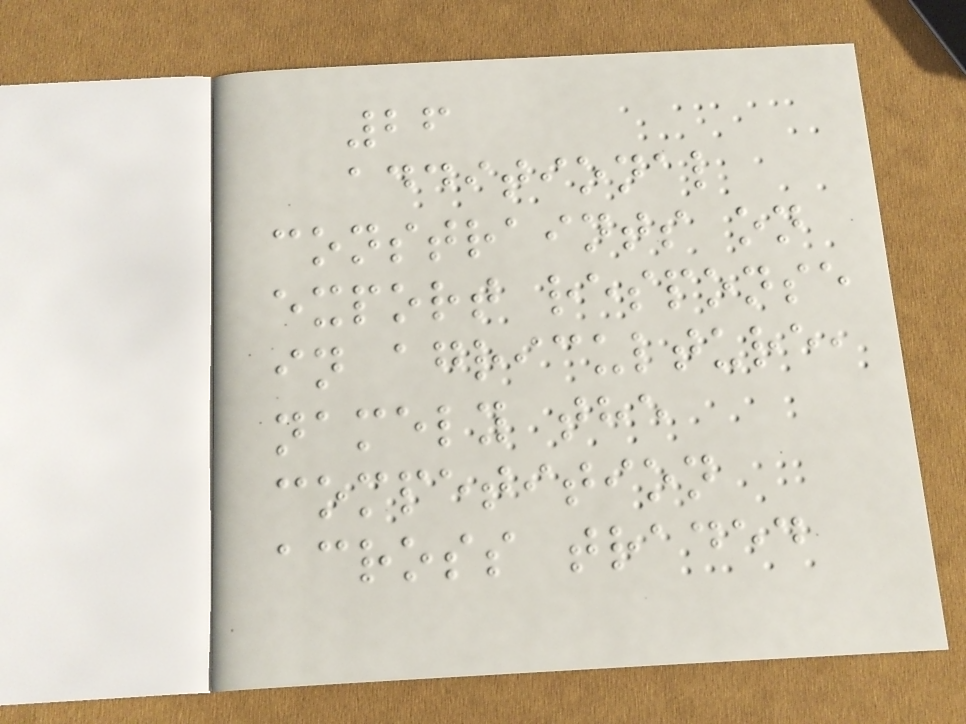26
additional
constraints on
export response
in agriculture,
namely the
competition
across traded
